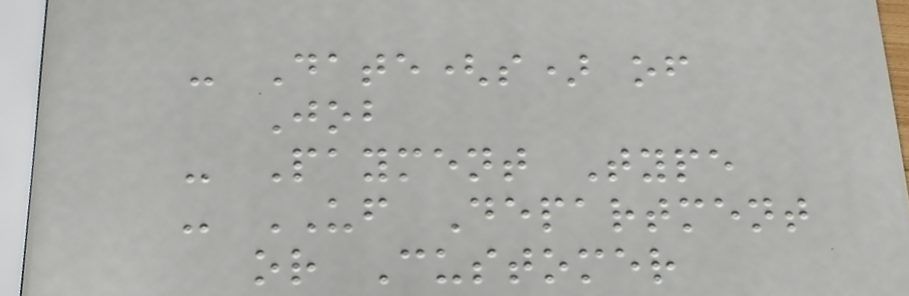- Date(s) of
Job
- Payment Type
- UF Department
or Customer
